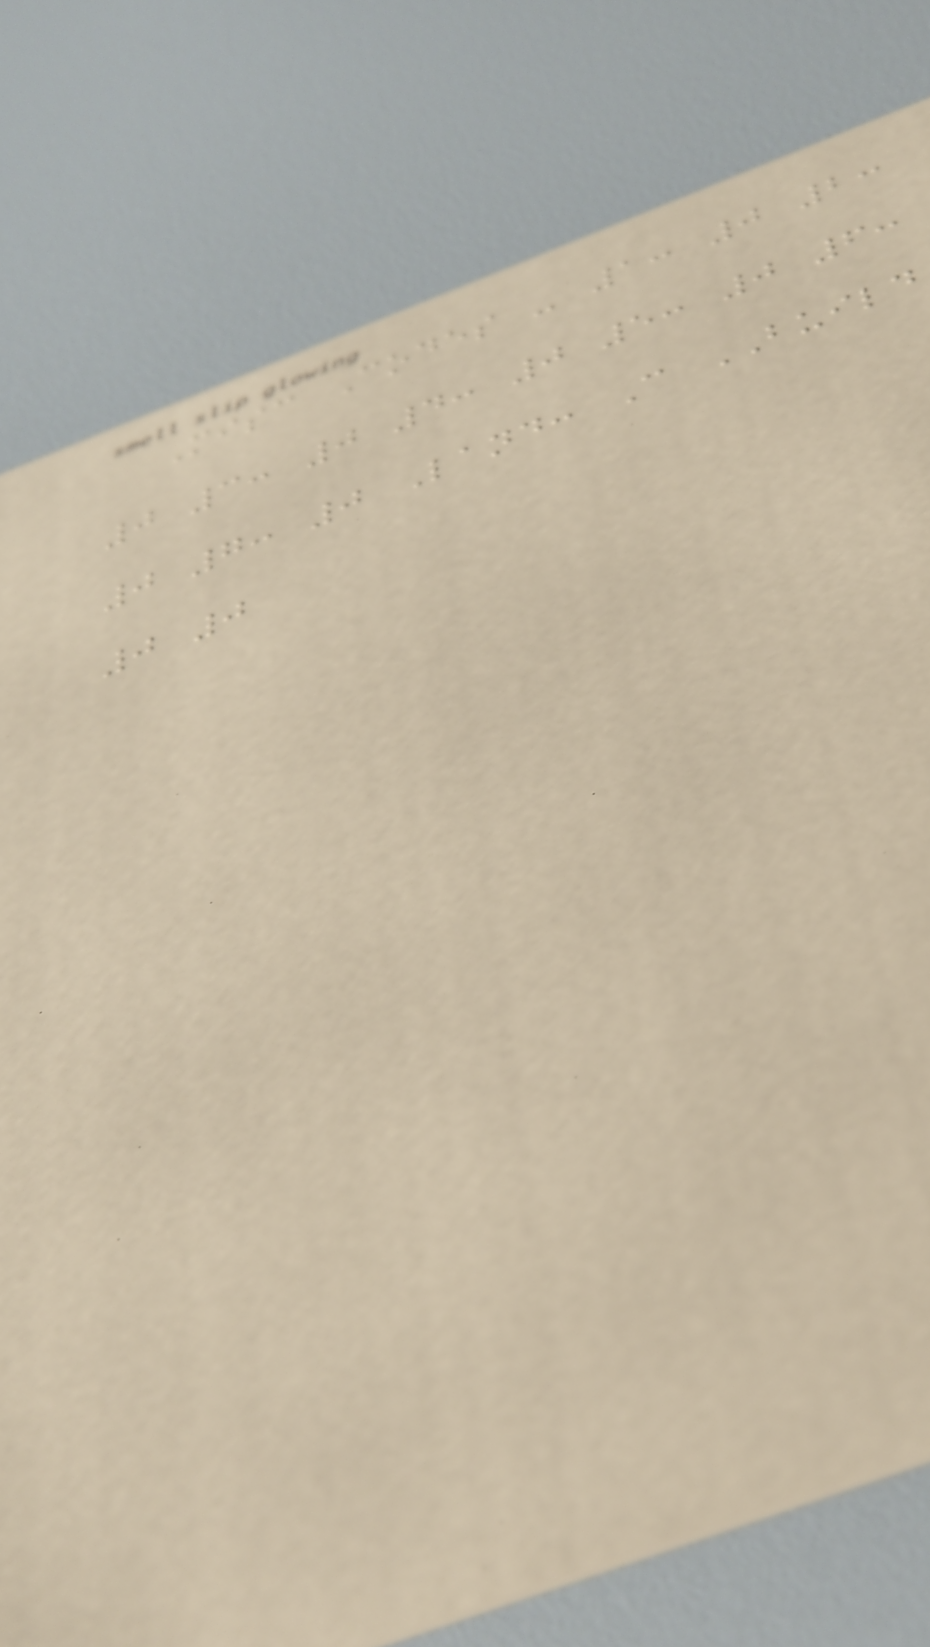Misc Codes - 1: 0 2:
0 3: 0 4: 0 5: 0 6:
0 7: 0 Land: C BUILD
0 0
